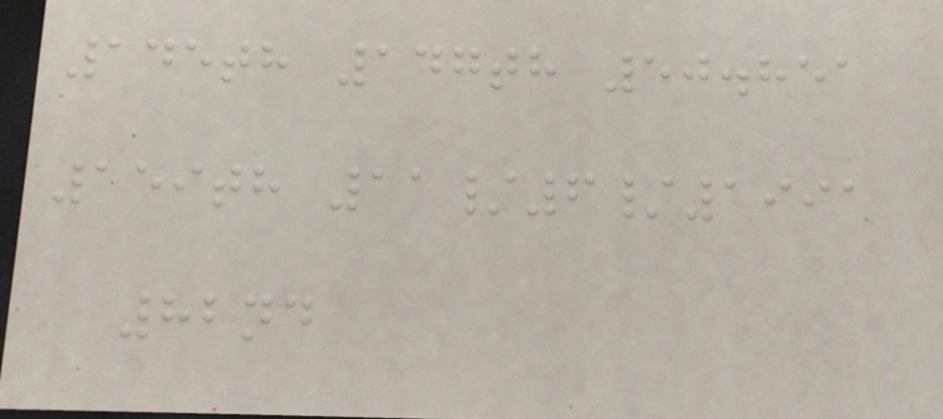145th 147th 50.851
159th 11/6/1991
82nd
